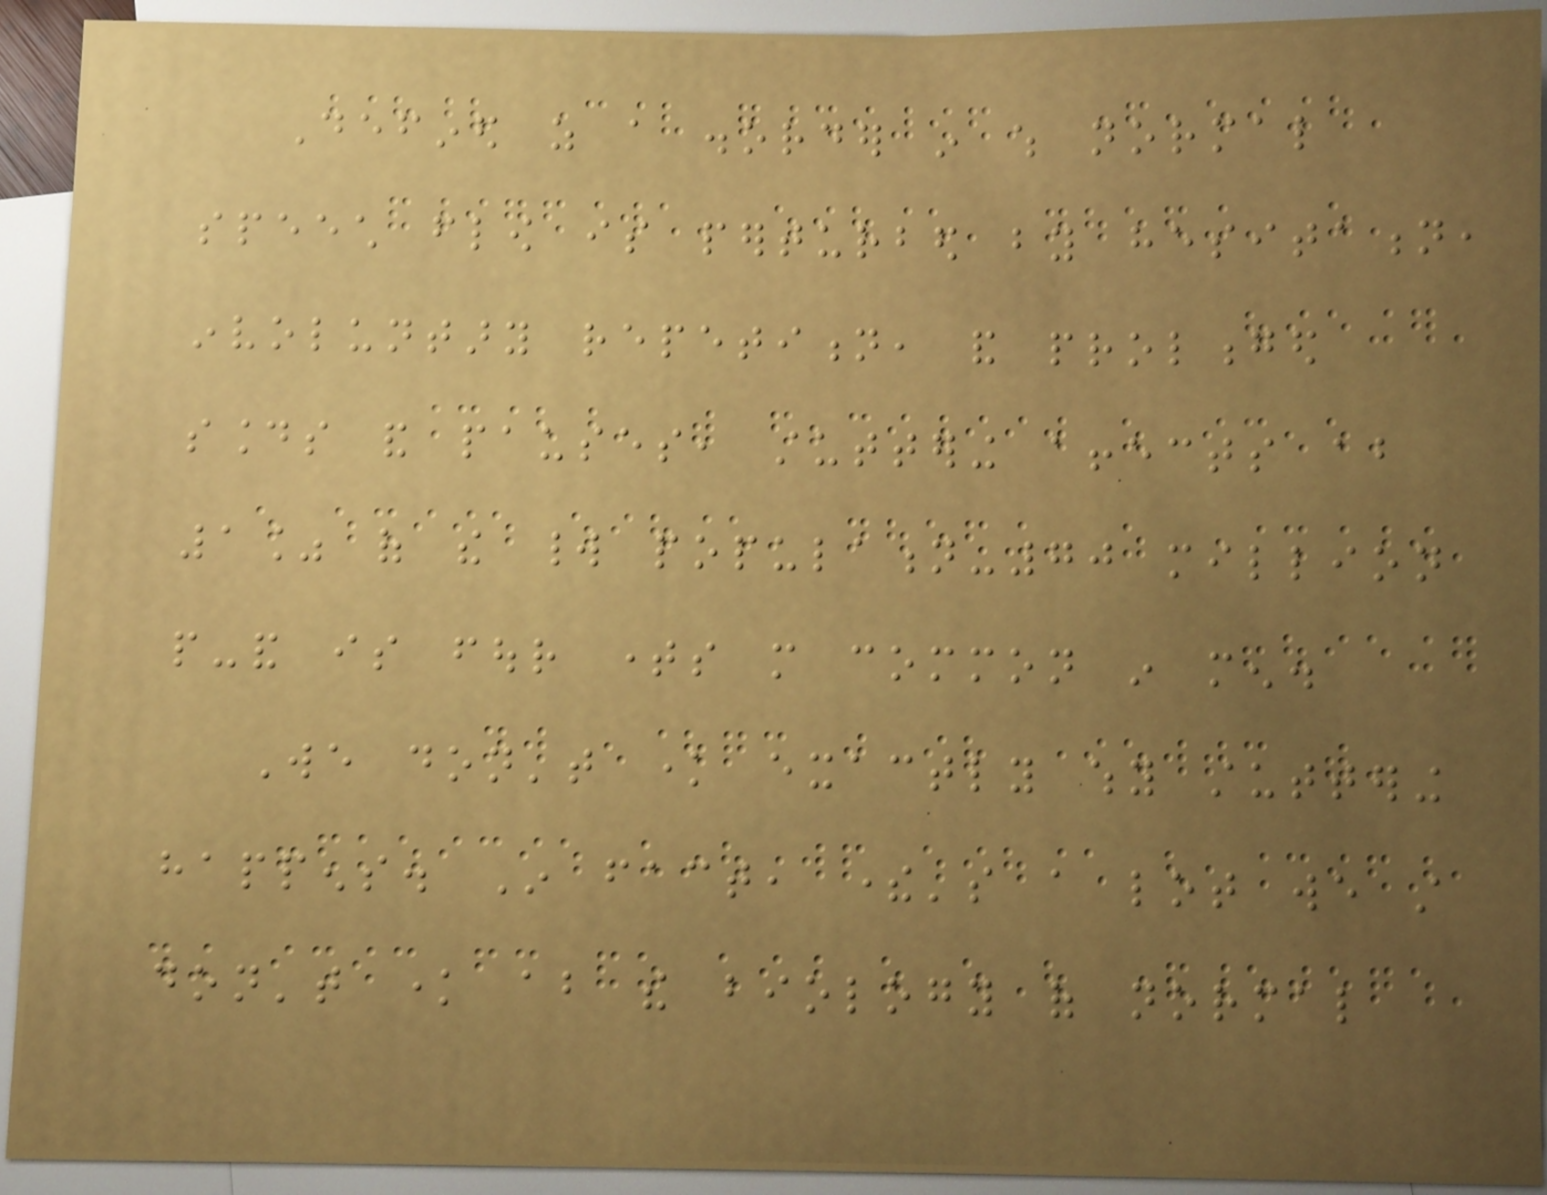Defined as a disorder in which normal
speech flow is perturbed by hesitation,
involuntary repetition, and prolonged
sounds and pauses, stuttering affects about
1% of the world population-70 million
people-and is four times more common in men.
We don't know exactly why stuttering
happens. In fact, there's a lot we still
don't know about the biology of normal
